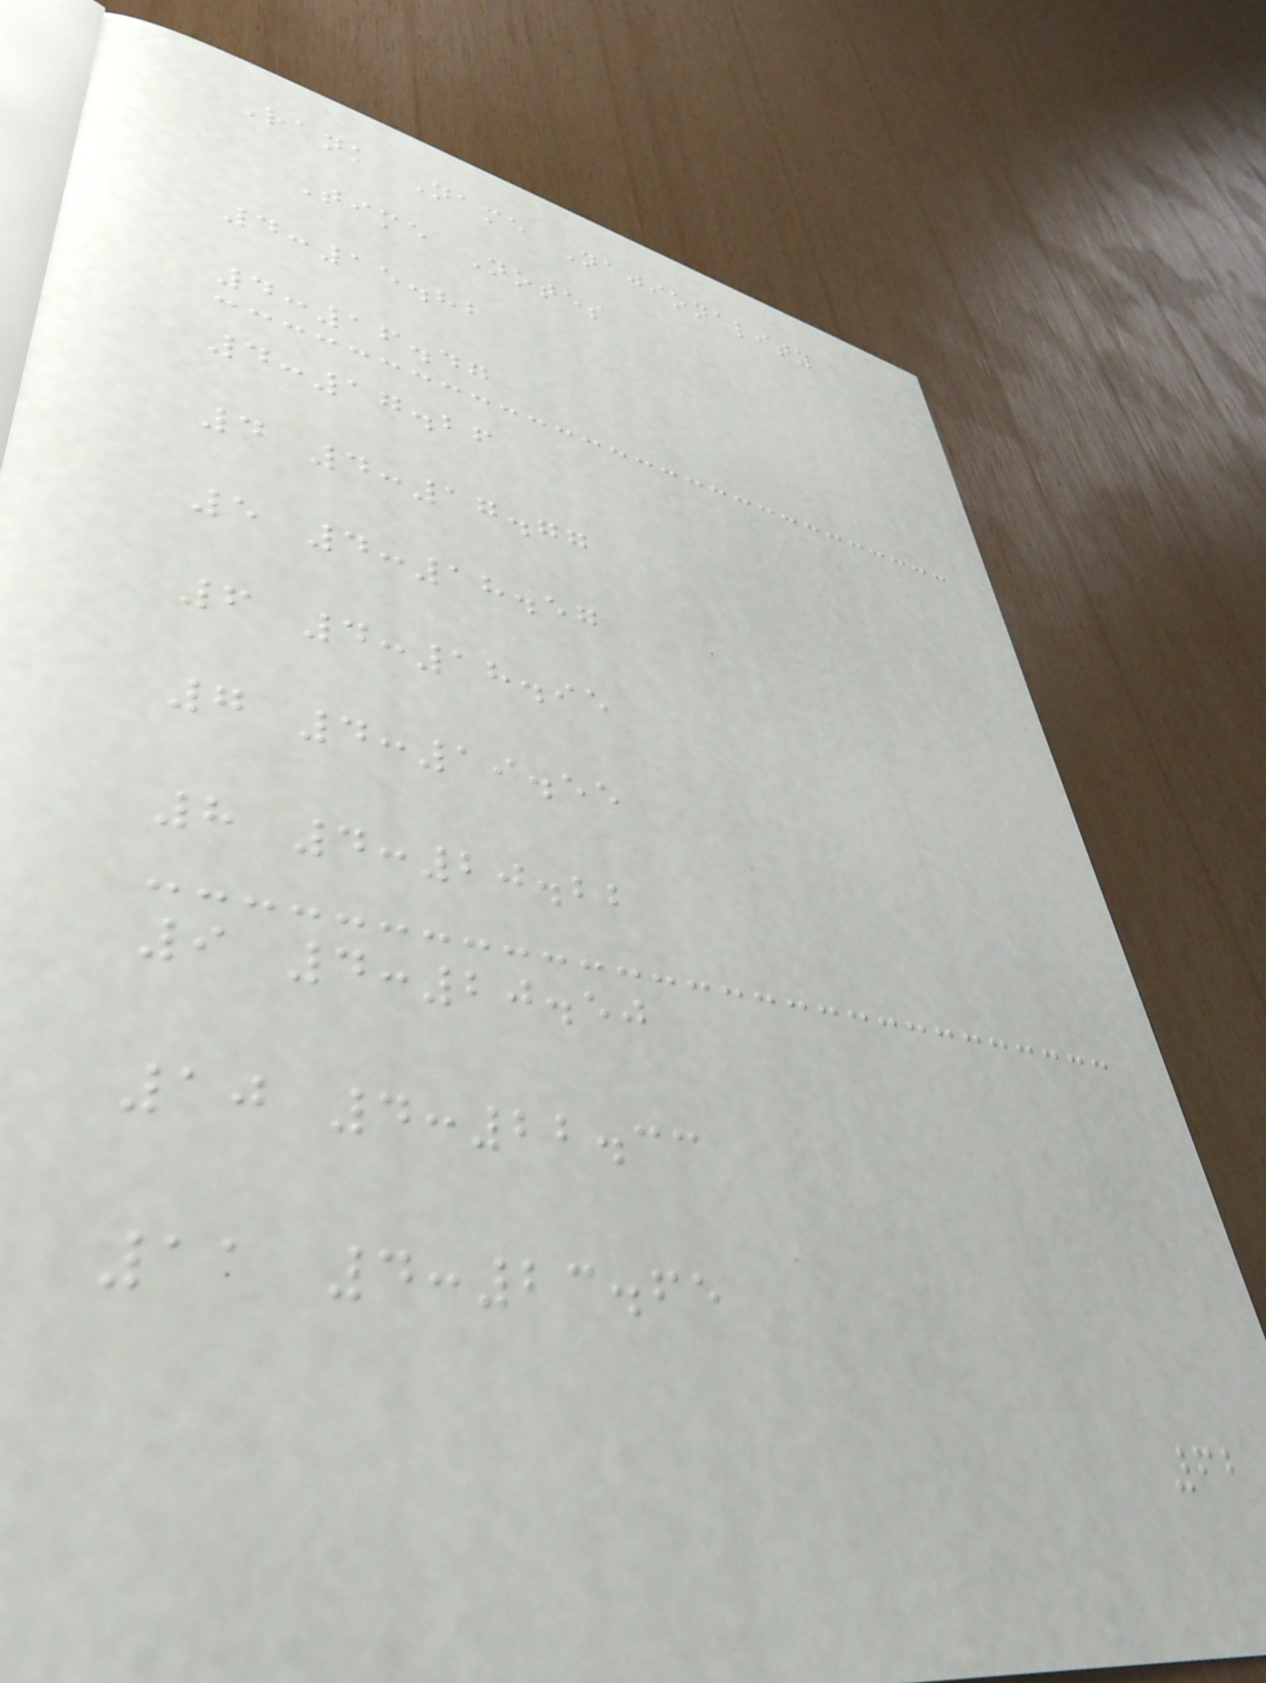Rank Name Nationality
Time Notes
4:15.82
4:16.47
4:17.26
4 4:17.77
5 4:18.57
6 4:18.95
7 4:19.55
8 4:20.22
9 4:20.50
10 4:22.33
11 4:23.65
62
